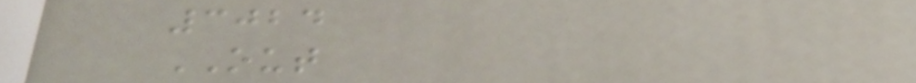3024
OUT
